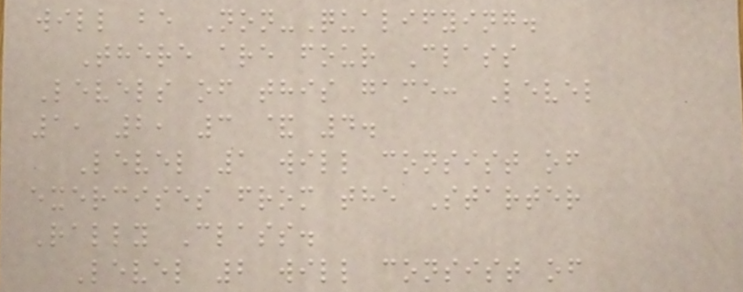will be Non-Qualifying.
There are four Class
Levels of this game: Level
1, 2, 3 & 4.
Level 1 will consist of
exercises from the Starter
Rally Class.
Level 2 will consist of
